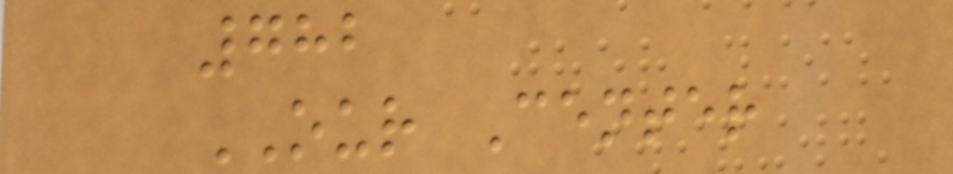782
OUR Center
